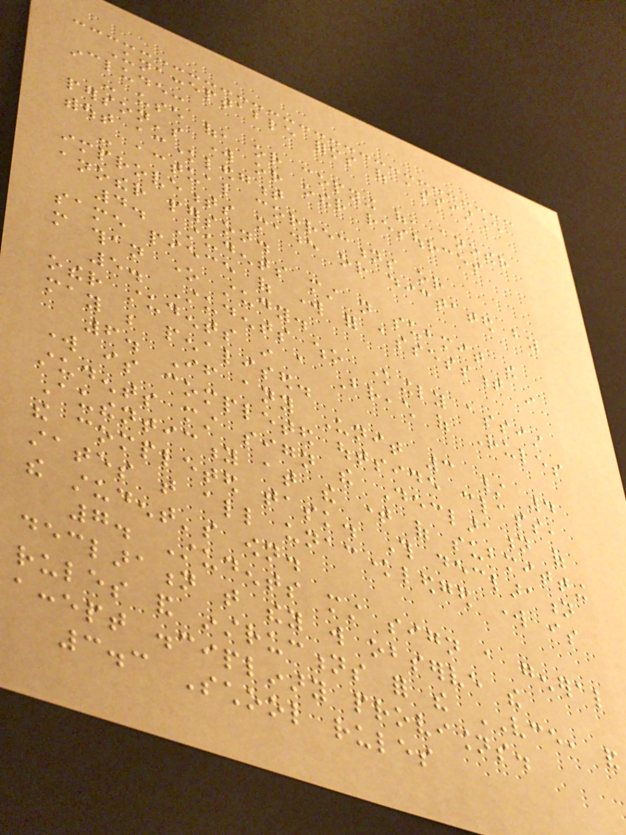Unacceptable forms of assistance
include:
- use of, or copying of, another
person's work or other resources
without acknowledgment
- actual corrections or
improvements made or dictated by
another person.
4. Students must not submit the
same piece of work for assessment in
more than one study.
5. Students who knowingly assist
other students in a Breach of Rules
may be penalised.
6. If any Unit 3 / 4
work is completed outside class,
students must sign the Declaration of
Authenticity at the time of submitting
the completed task. This declaration
states that all unacknowledged work is
the student's own.
7. Students must sign a general
declaration that they will observe the
rules and instructions for the VCE, and
accept disciplinary provisions.
3.3 School rules
